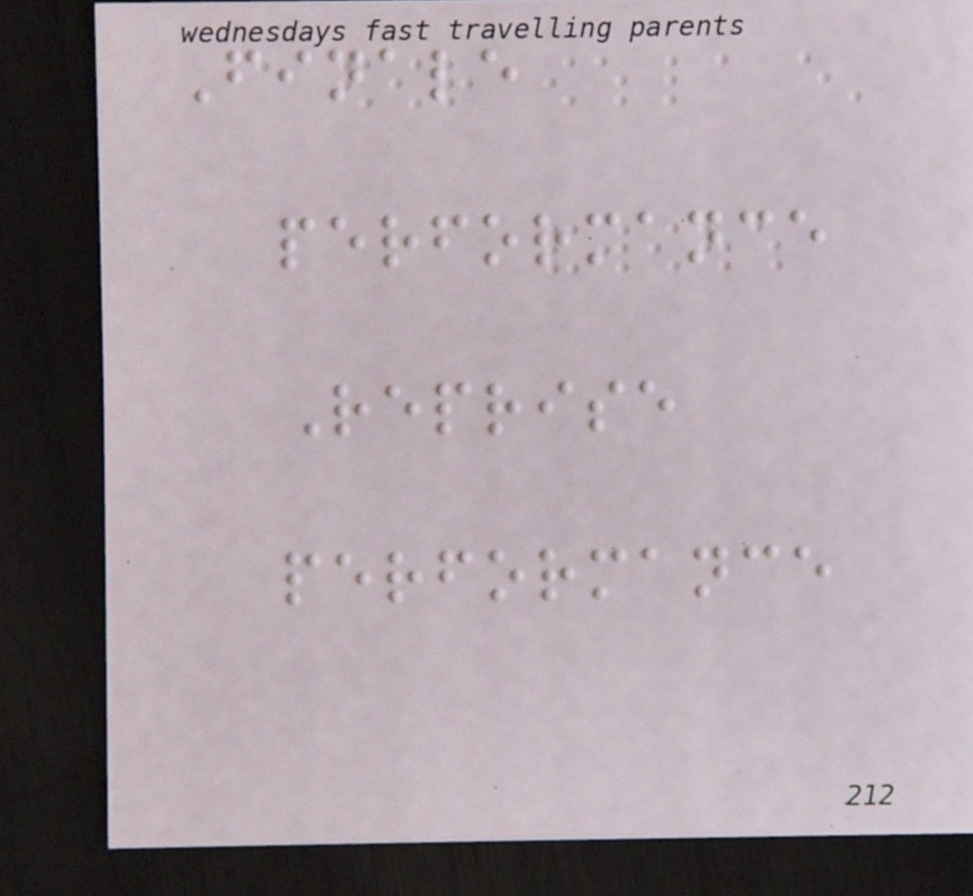Finale
performance
Reprise
performance
